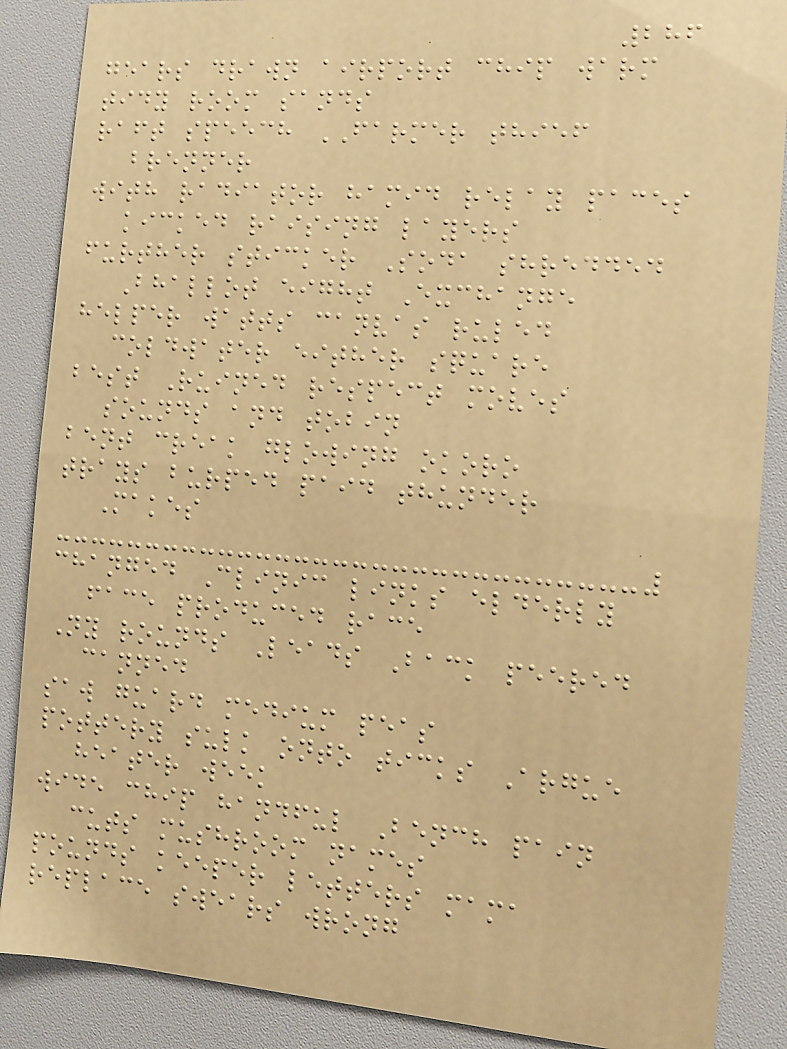286
gears drawn airport chip warm
tidy room sands
raft speech FARMER thief
brenner
with radiator hamid relay paces
kicked raising layers
further sticker Soda shredded
Bhallot eight Exchange
helper watts canvas ruled
coldwater either square
best Ruined respect moves
sounds and tobin
bent creak glowing okoro
trays burped paid thunder
Makes
changed Clinic links elderly
face produced race
Ny rounds Leads Back peered
canned
saw guard medium peas
pottery sulk onto ticks Argue
heater week
wide chip handful Bench pain
cuts mushroom names
pounds keeper letters mama
replace swears wrong
